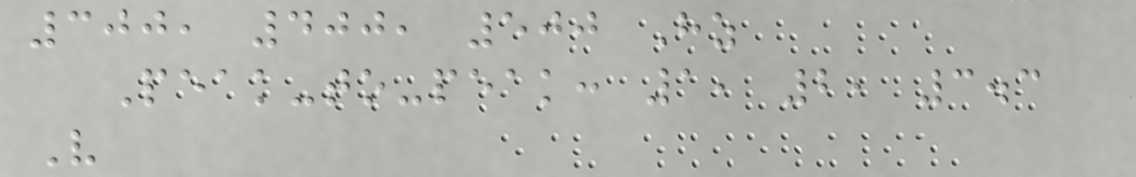300, 400, 500 Hz
Peak-to-peak: 1, 2, 3.3
V
